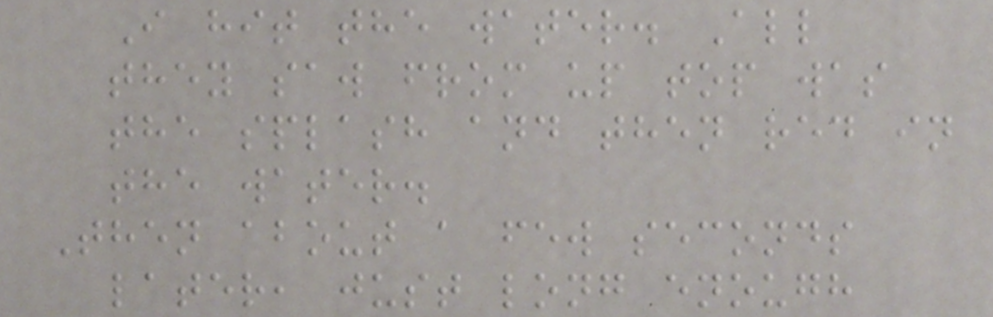I hit the water. All
they saw from up top was
the splash and then red in
the water.
Then about a few seconds
later, just long enough
